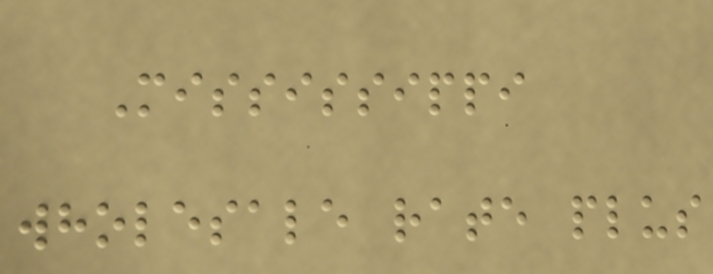Mississippi
wholesale rate plus
